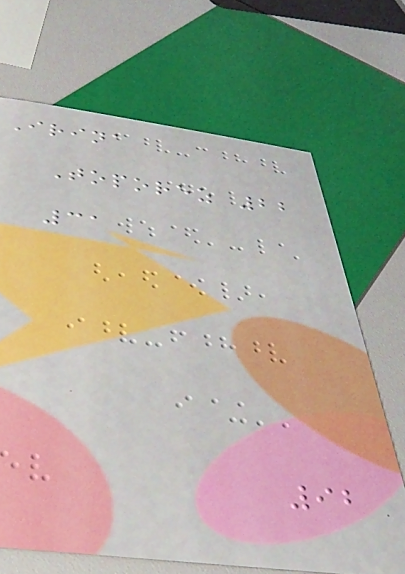Irina
Toporez 22
31
92
